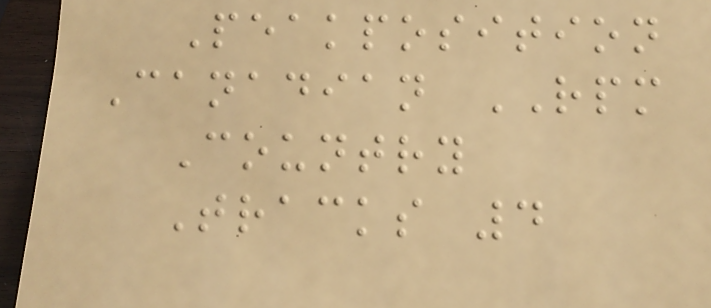Peakposition
Canadian RPM
Country
Tracks 4
